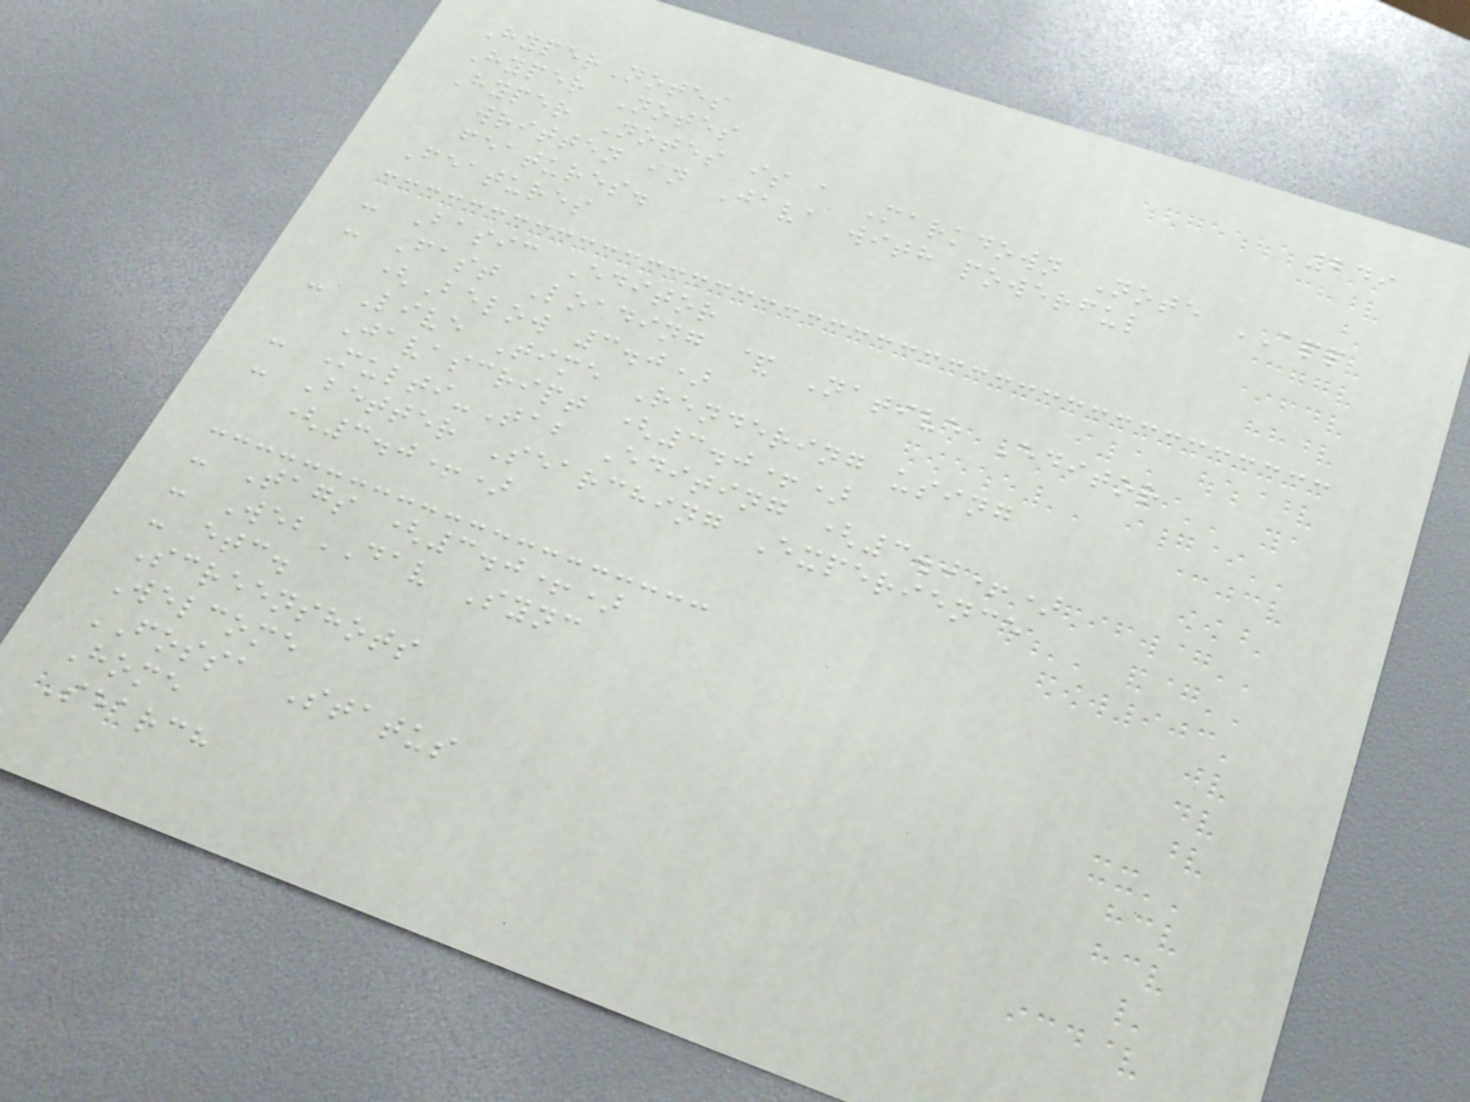249
HyperNotes
Hyper Notes
Hyper Notes is a Markdown Note APP
written in Java with powerful
features.
Features
- Basic Editor
- Fast Loading & Native Editor
(Below 3.0)
- Live Time Rendering using
Javascript (3.0+)
- Multi-Tab Editing (3.0+)
- Better Searching Experience
(3.0+)
- Tags (3.0+)
- WebDAV Sync
- etc.
Screenshots
Welcome
FOSSA Status
Home
Search
